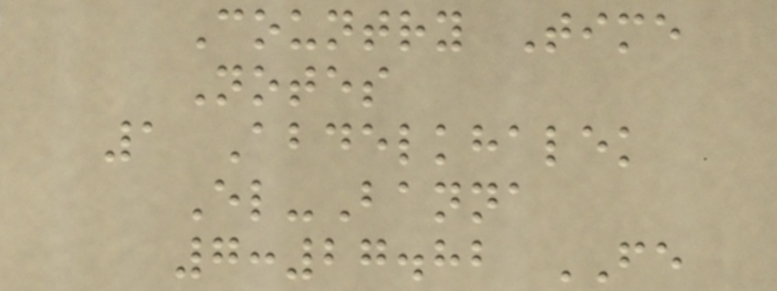Country Time
Notes
1 Abdelkhalek
El-Banna
7:27.82 FE
